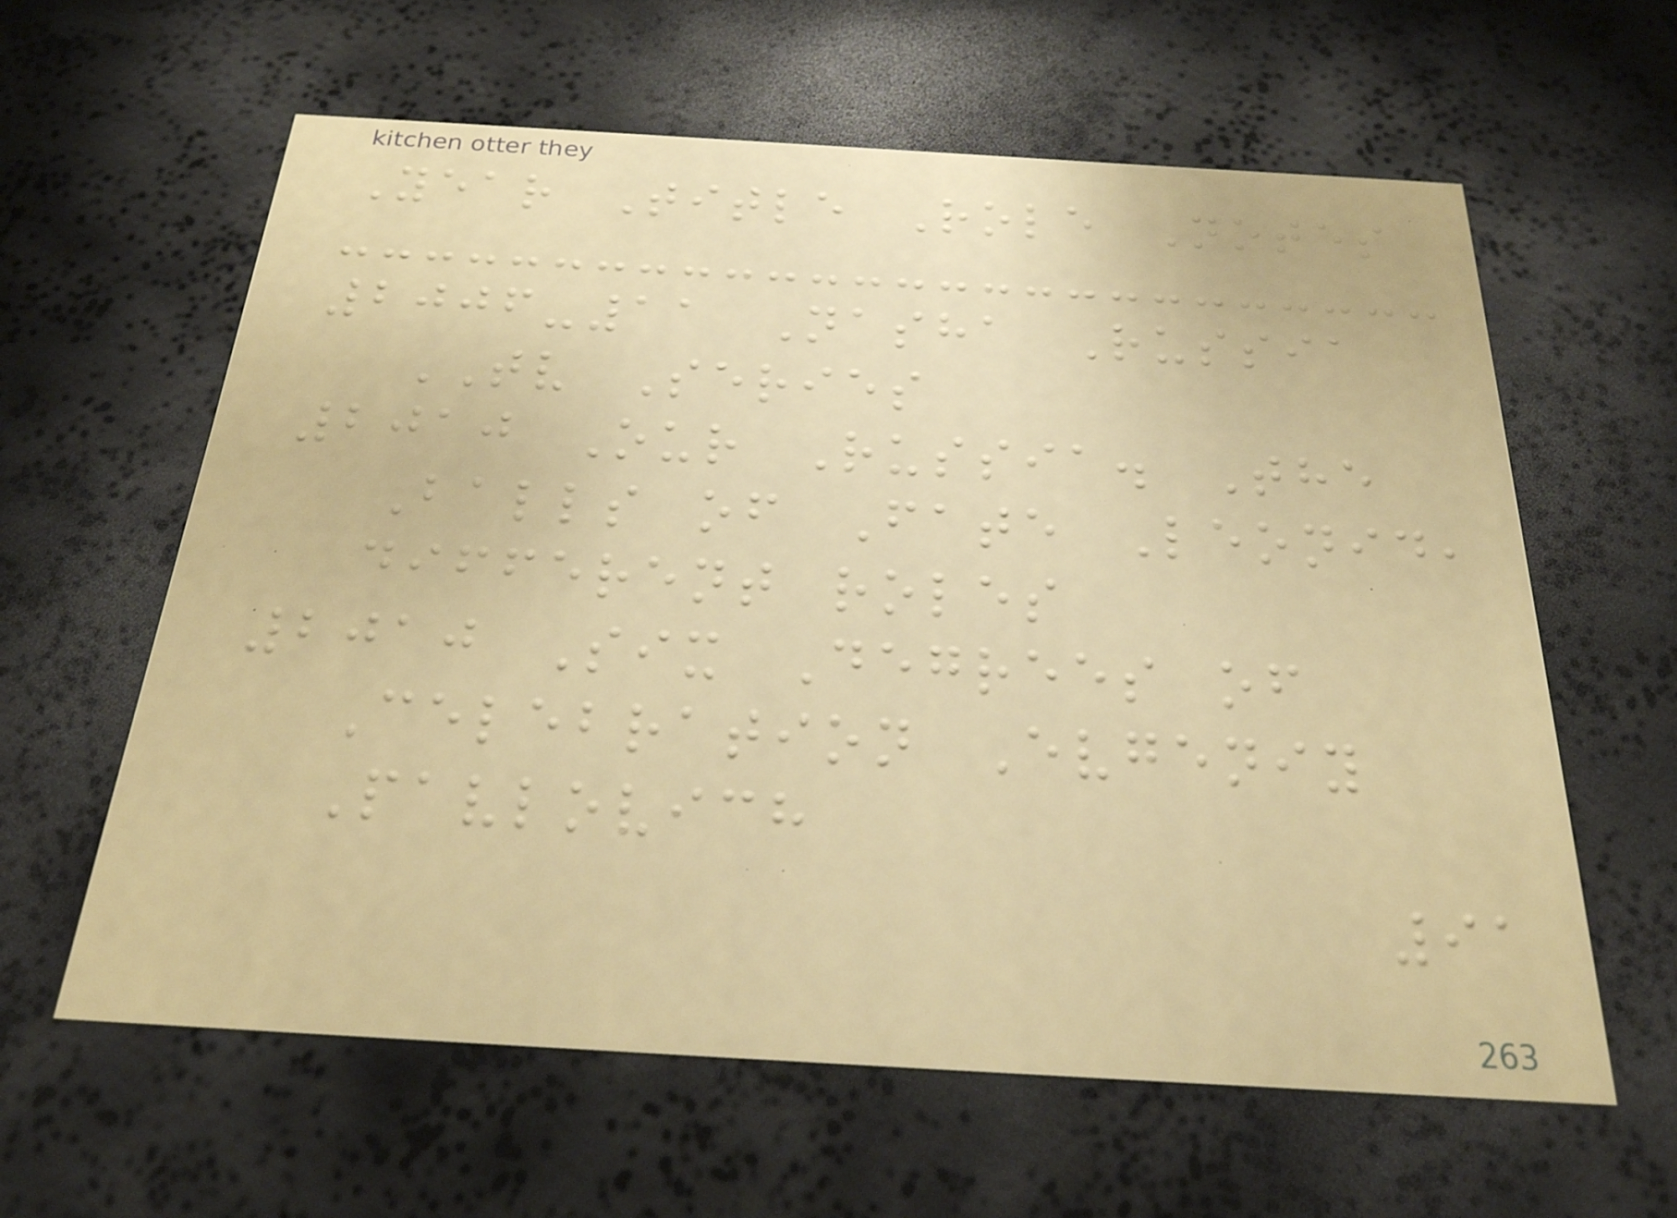Year Title Role Notes
2006-11 Nasha Russia
TV Series
2010 Our Russia. The
Balls of Fate Leonid,
different roles
2010 Six Degrees of
Celebration Evgeniy
Pavlovich
91
